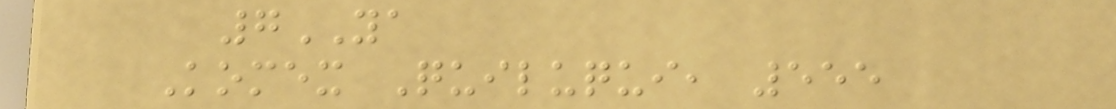7YA
Komex Quiluqui, 555
